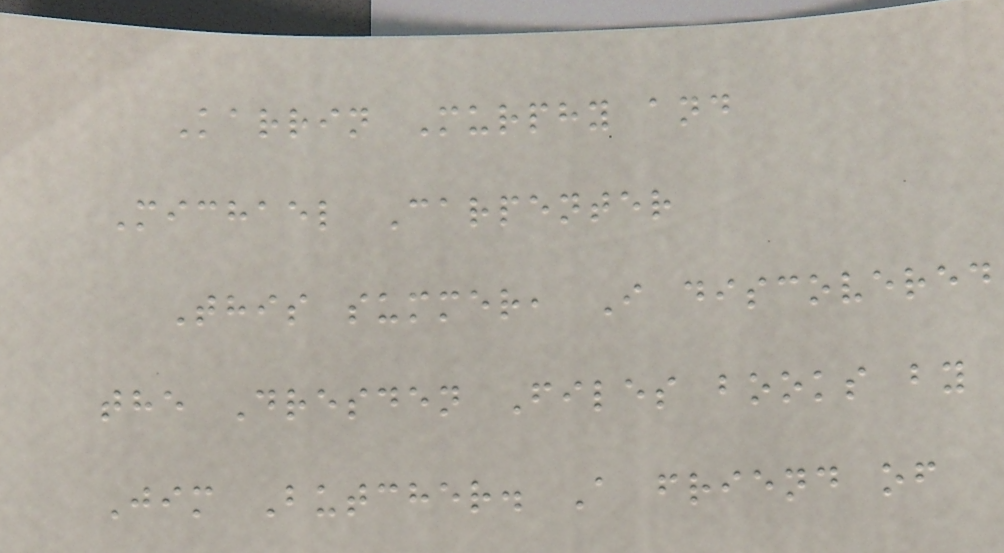Karrin Murphy and
Michael Carpenter
This summer, I discovered
the Dresden Files books by
Jim Butcher. A friend of
